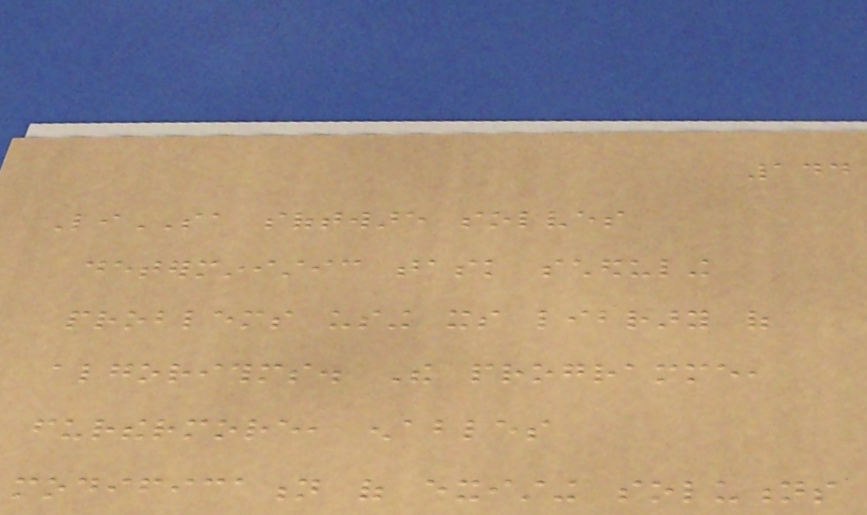144
LiSA software solves
deterministic task scheduling
problems using its library of
algorithms. The programme,
furthermore, enables
modification of existing solutions
